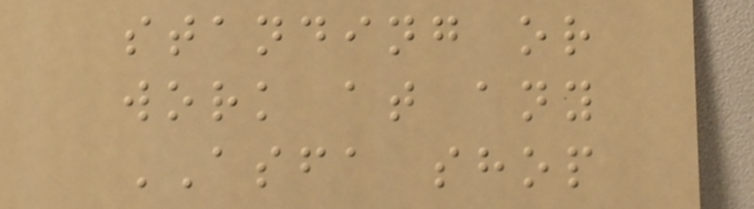standing or
work at any
ASFA shop
